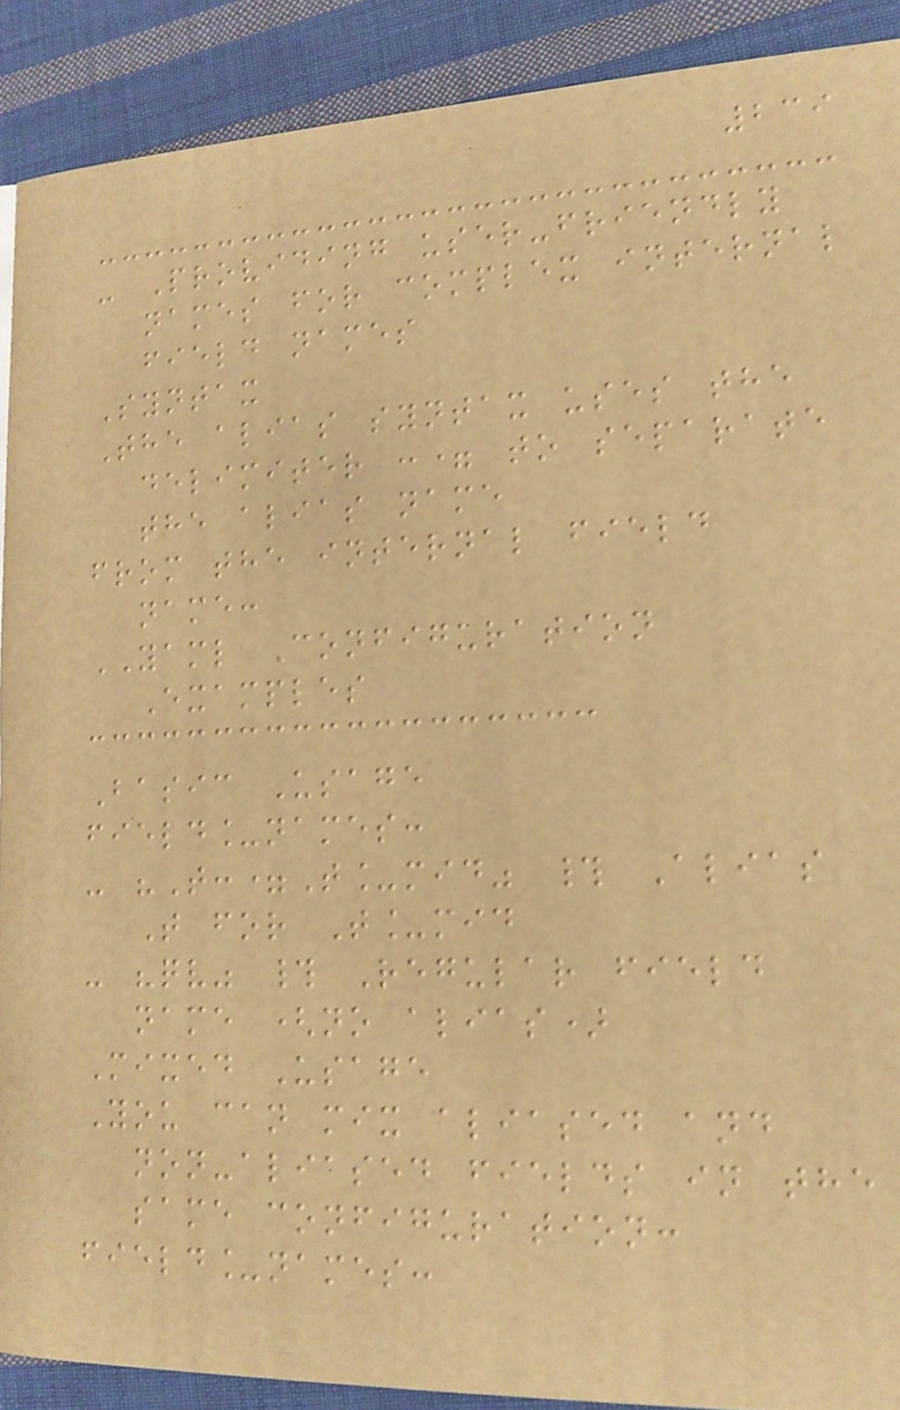239
- Providing user-friendly
names for complex internal
field names
Syntax
The alias syntax uses the
delimiter := to separate
the alias name
from the internal field
name:
YAML Configuration
Examples
Basic Usage
field_names:
- "T:=T_mid" # Alias
T for T_mid
- "qv" # Regular field
name (no alias)
Mixed Usage
You can mix aliased and
non-aliased fields in the
same configuration:
field_names:
